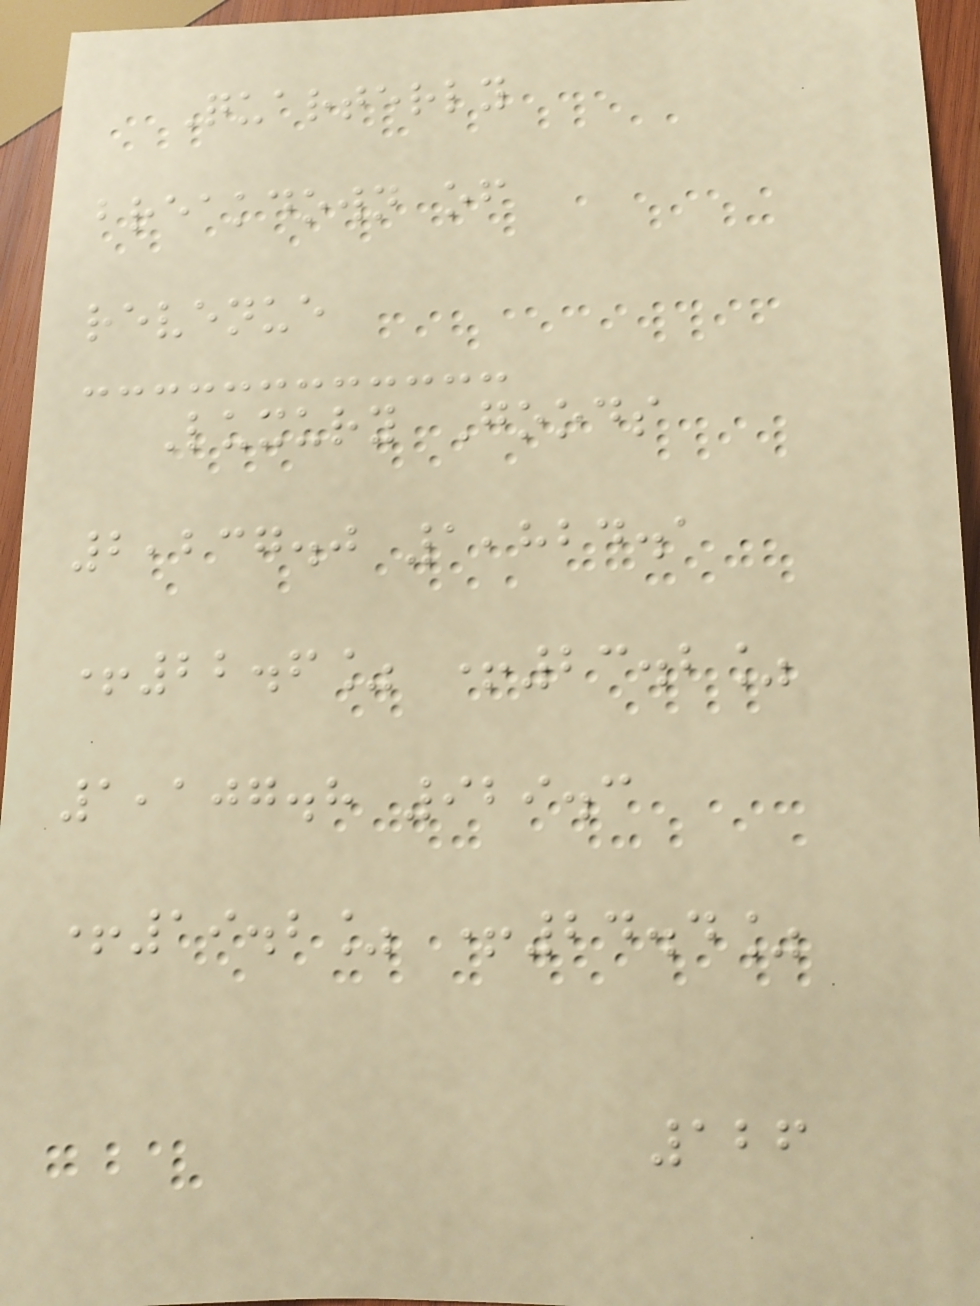Quarterly
breakdown of
revenue
Luxury Goods
2,237.0 1,824.1
+22.6% +23.2%
1,107.8 929.3
+19.2% +24.4%
126
